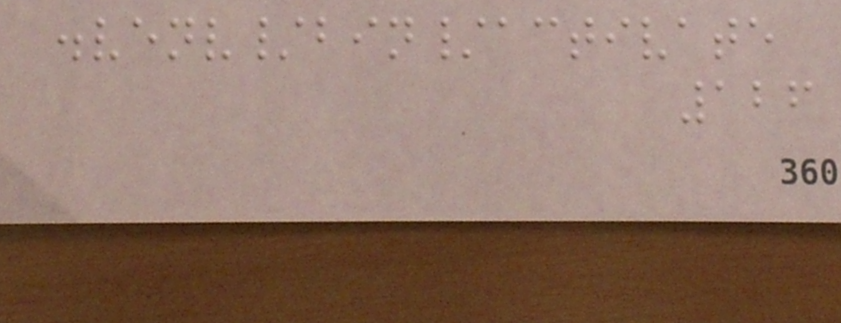.venv/bin/activate
126
